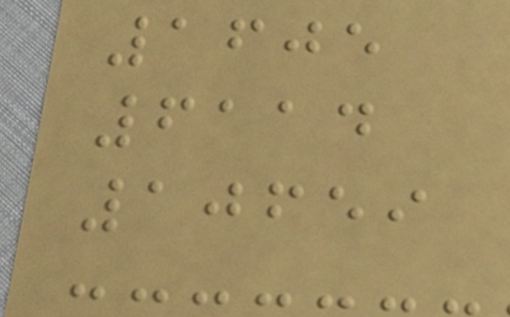1605
6114
10659
